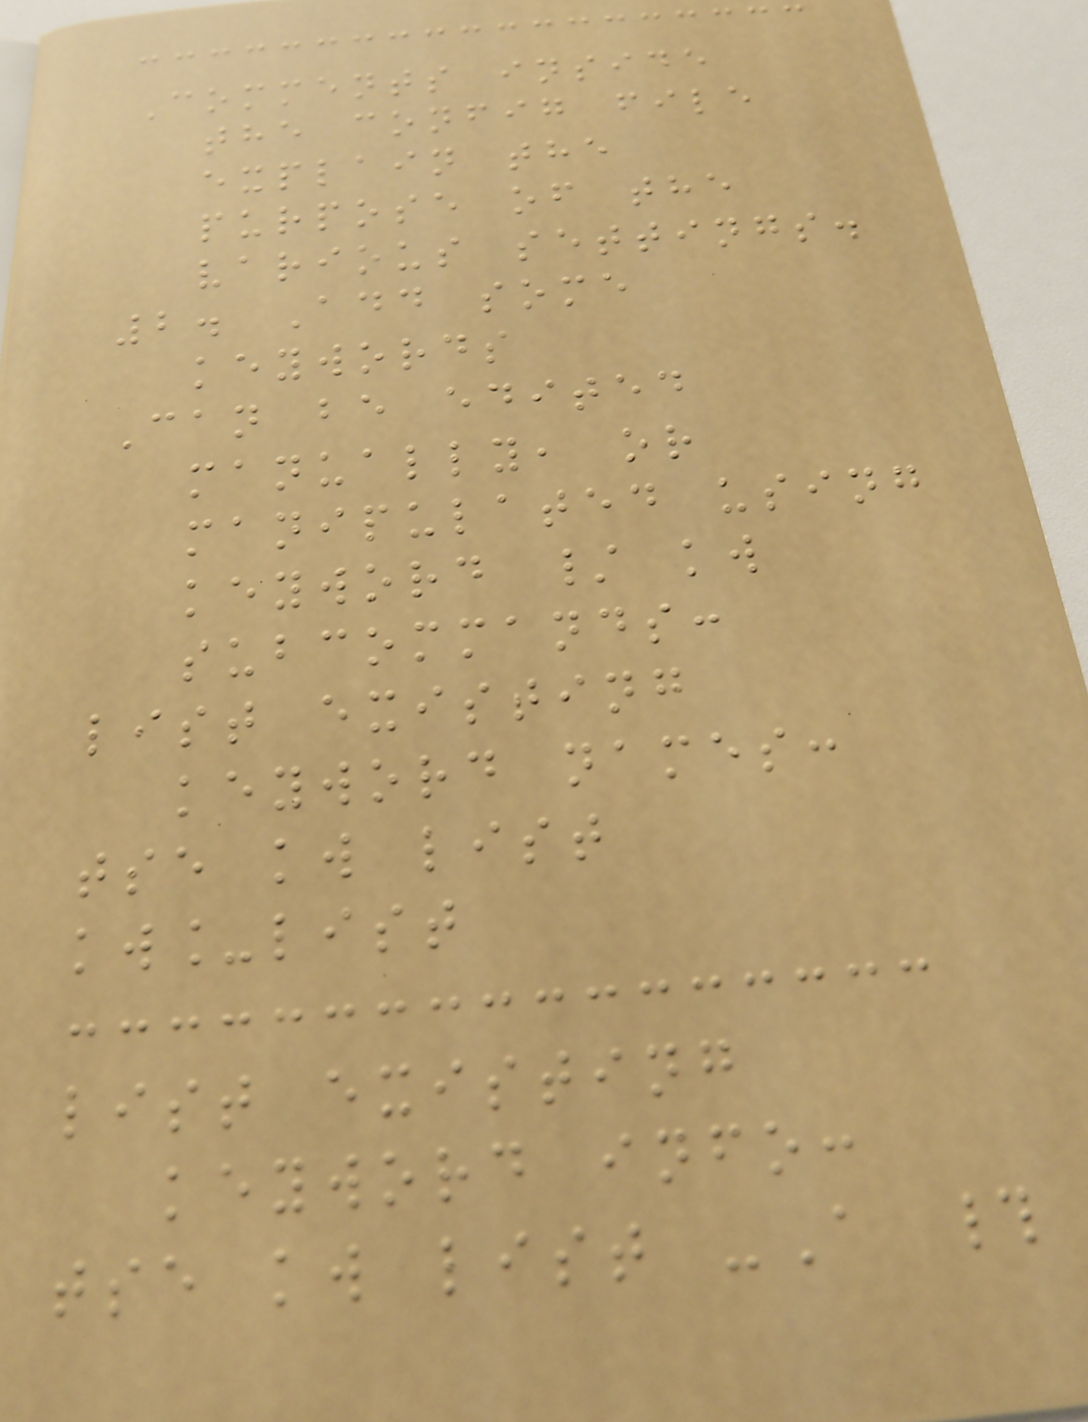Comments inside
the config file
explain the
purpose of the
various settings.
2. Add some
keywords
Can be edited
manually, or
manipulated using
keyword / kw
subcommands:
list existing
keyword names:
tse kw list
kw_list
list existing
keyword info:
tse kw list -A #
